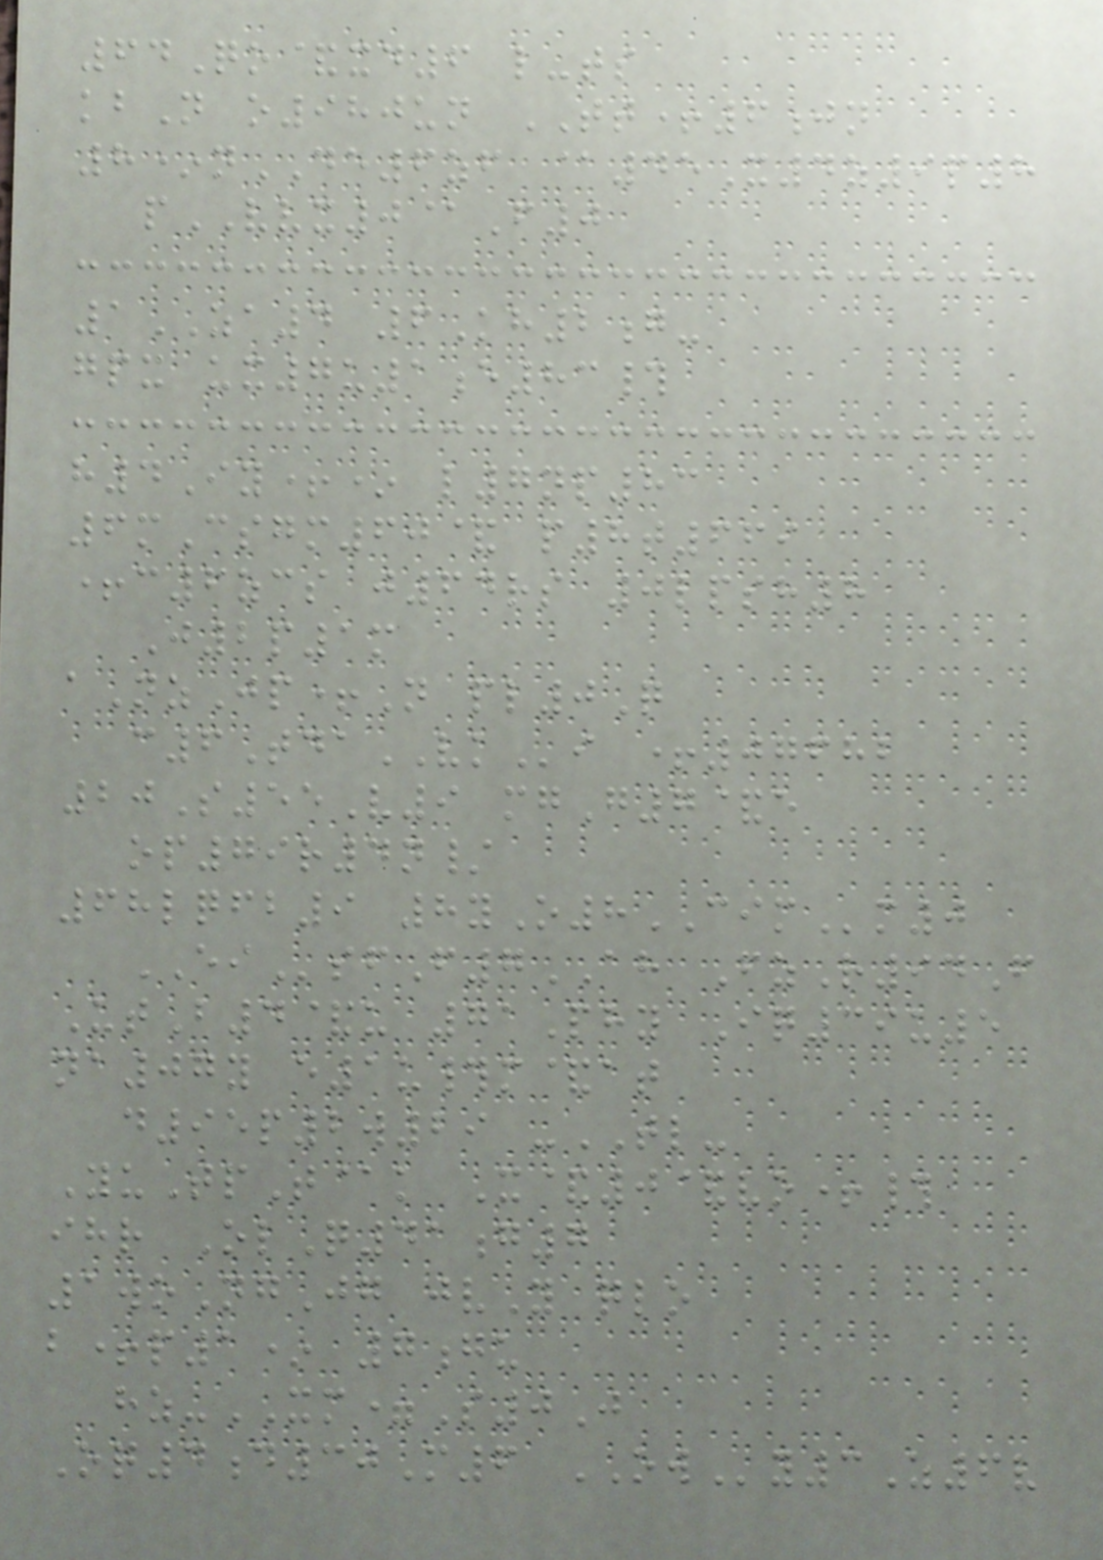64Qo&xd6 l-ts
kbN o980un TT+6jn
8*nDE6zf @45X4z9p8
pVVX0@F0
1ZA4 6Kh2g-
gpx ux7u1e83#
h4Iy+* l7np83
6mCsgm60& p8t669
+c6zcs j64rs 0lpsh8
J2p1m
aNzJp+N pl0Q
c6TdaVKi +07682
20S55V9 mgG7&e
op79r4n/
68lqfb9 8yO8CIMm0
EIsfF7AH FzR94F
UtB4&u 71Phy Iq39u5
na07y e1u#m&at
d95p2w29 -TL-
YuTpT@k X&0&vo+#
ihr OlQ41g7
1woNgJg jvY qlo
b+p1* 7gu
hz-XM=S0J
Oq4d30M6 OWy3Z6v
